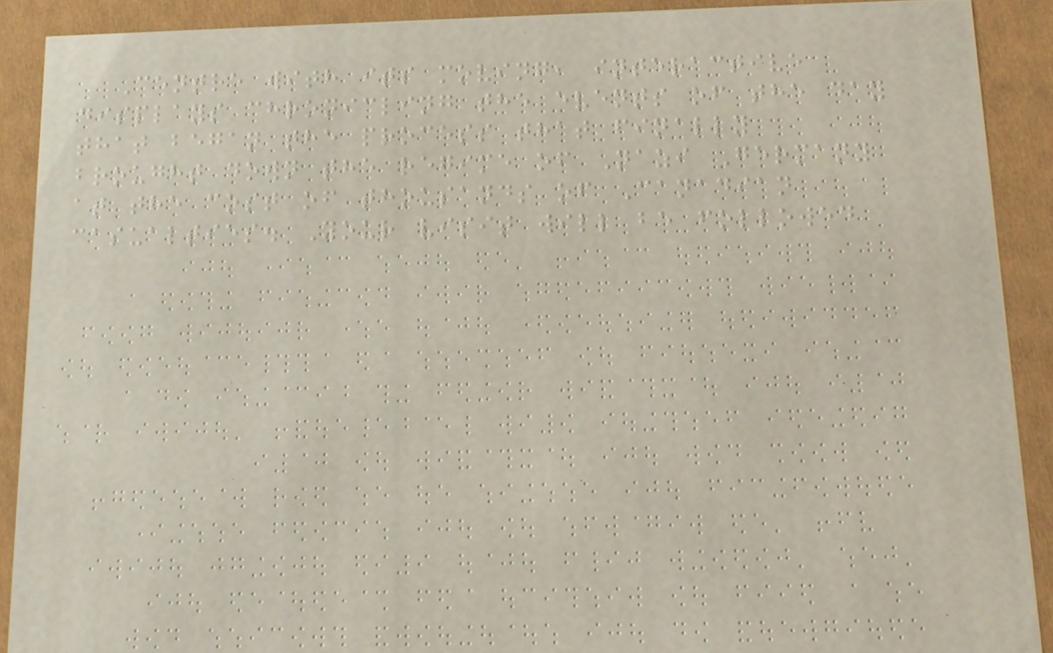Centre with its moving, interactive
displays chronicling the events of the day
that began the process that finally
brought down the regime of Nazi Germany
at the cost of thousands of Canadian
casualties. Your visit will be followed
